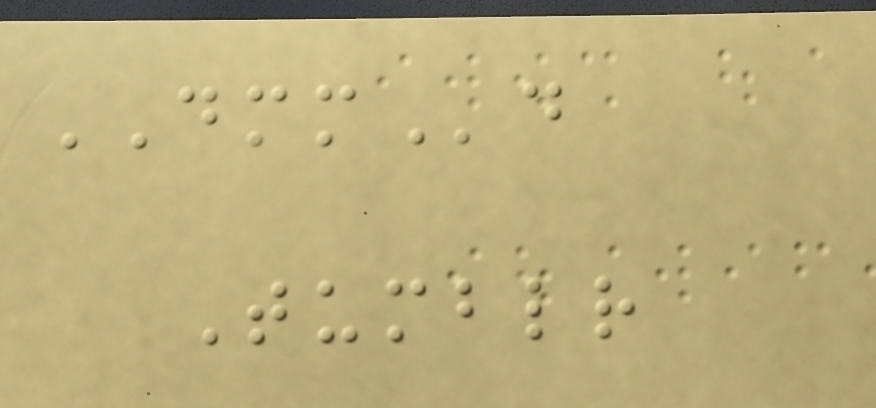DMMd
Tumblr
